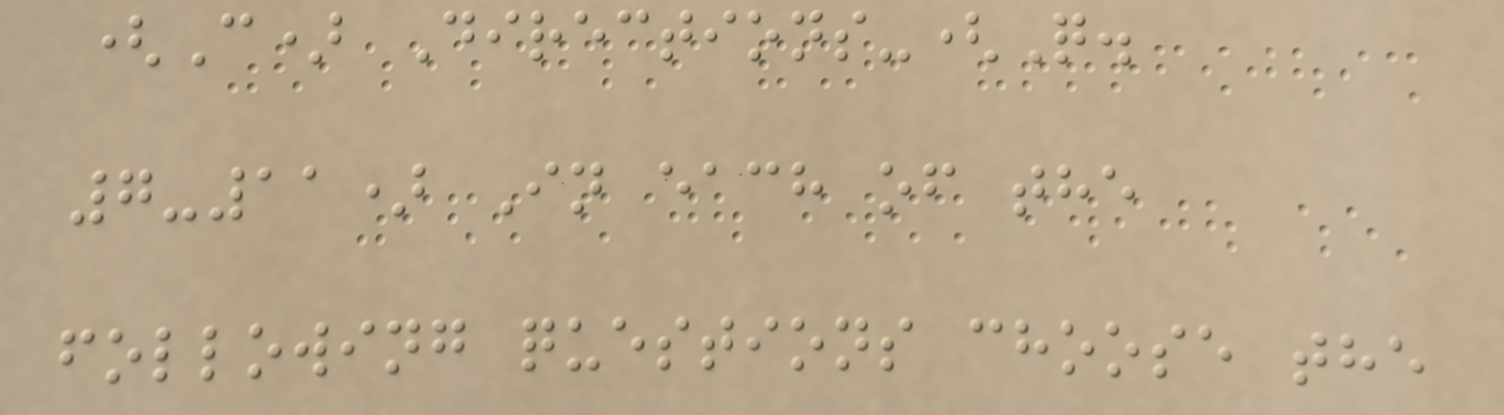(C) Directions-(Q.
7-11) In each of the
following questions choose the
